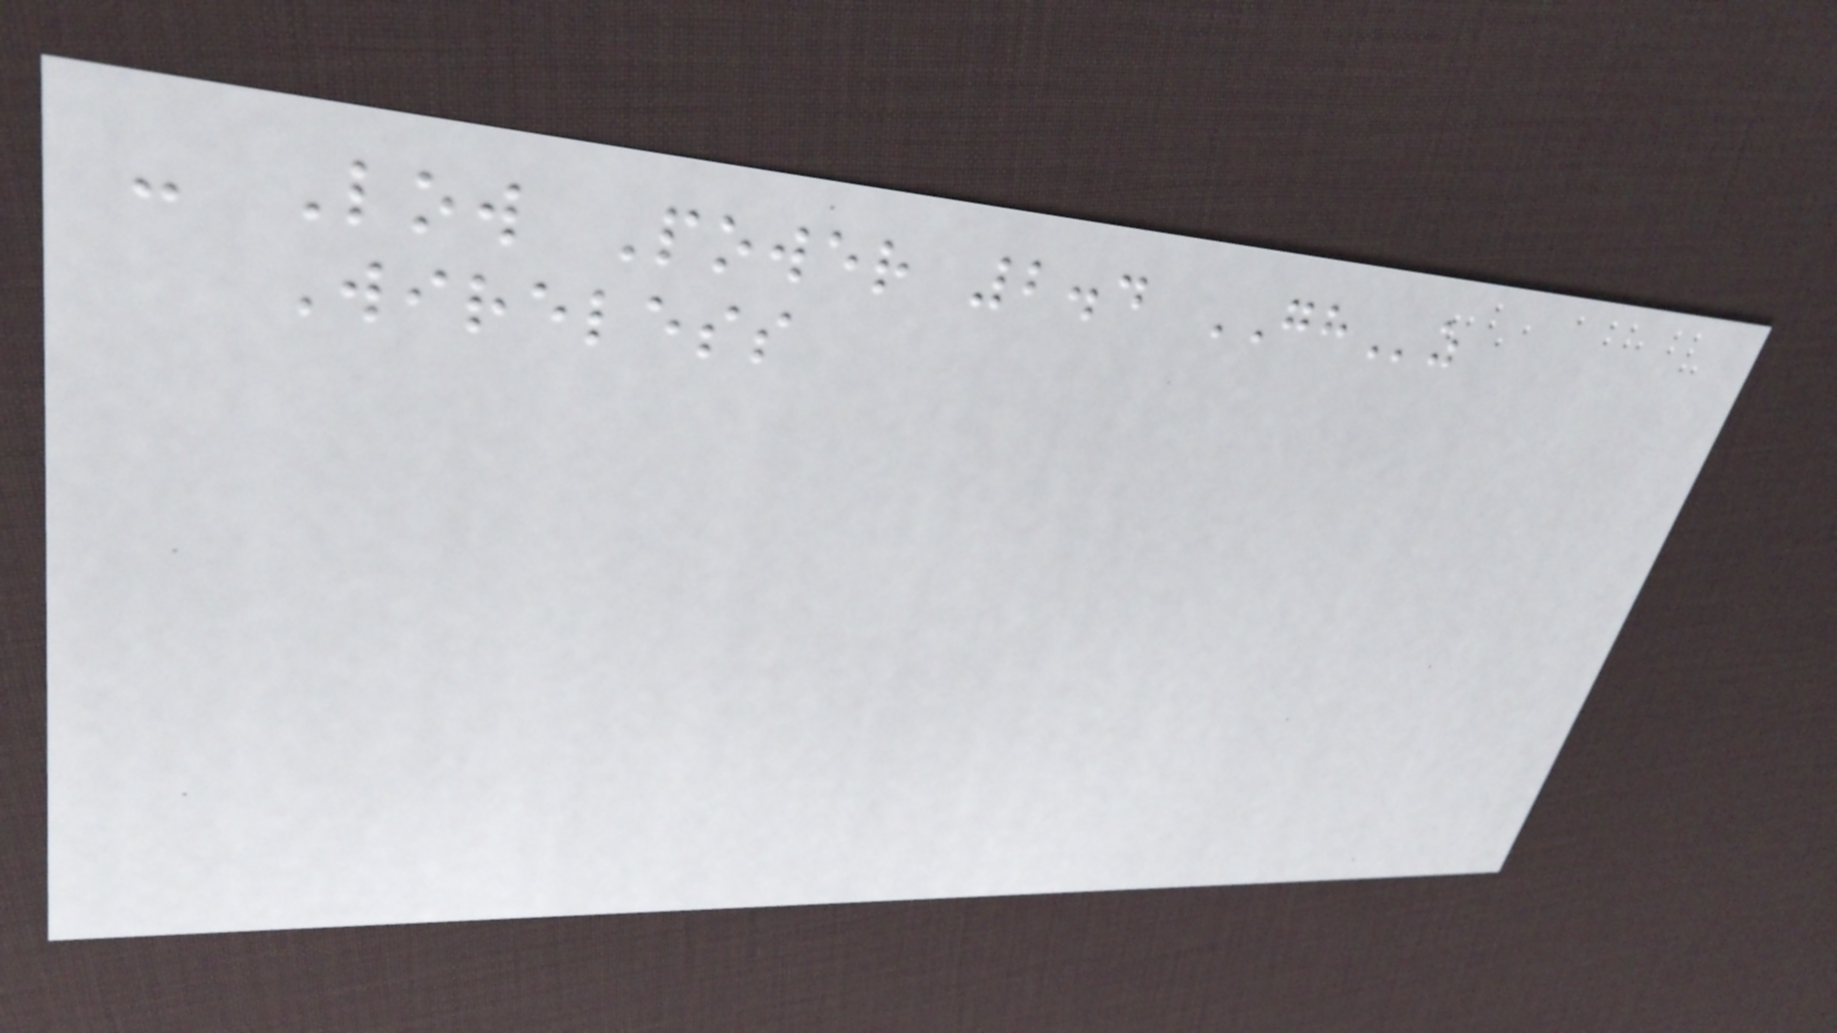- Low Power 2.4 GHz
Wireless
